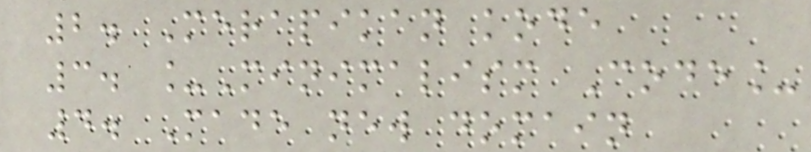2. Merapikan kode
3. _Minimalism Code_
4. Made new domain
